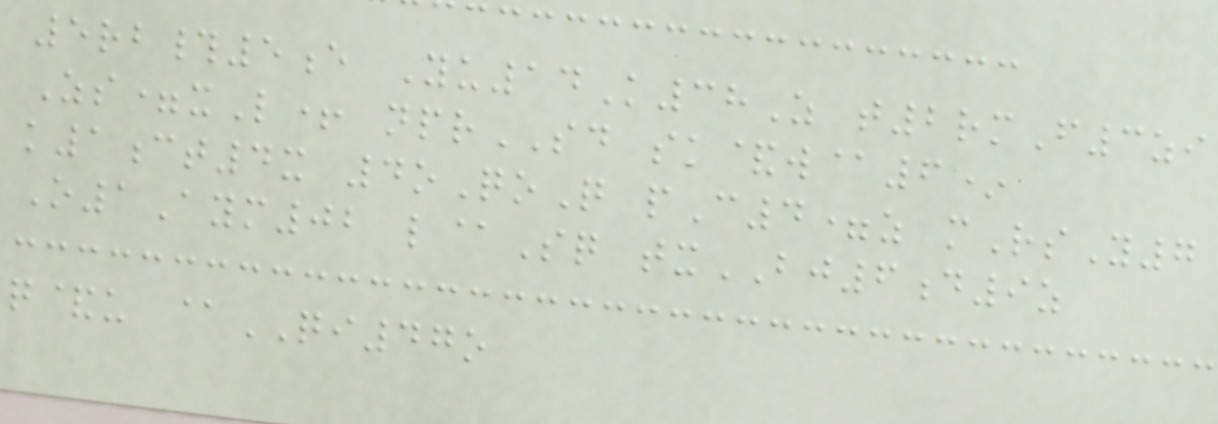5rb#5e Yu14K38Z t2rmF3zi
Zs=xL+ nprSD sk&w@6*
k1ct4x 4oQoQ pC4=z mRsY7
O1Aym02 l@Sq txBJ6d9z
q&u @QI47o
